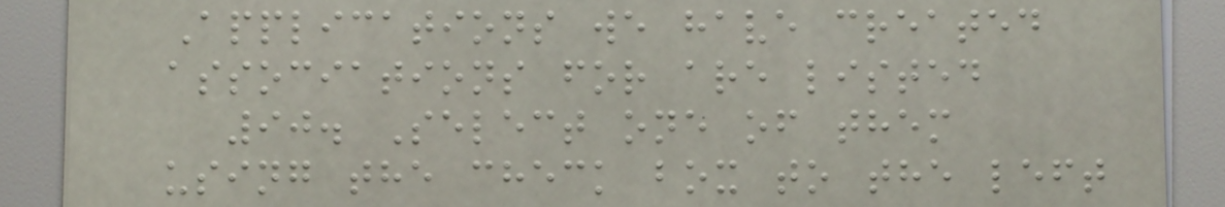Applications we have created
associations for are listed
90. Select one of them
using the check box to the left
